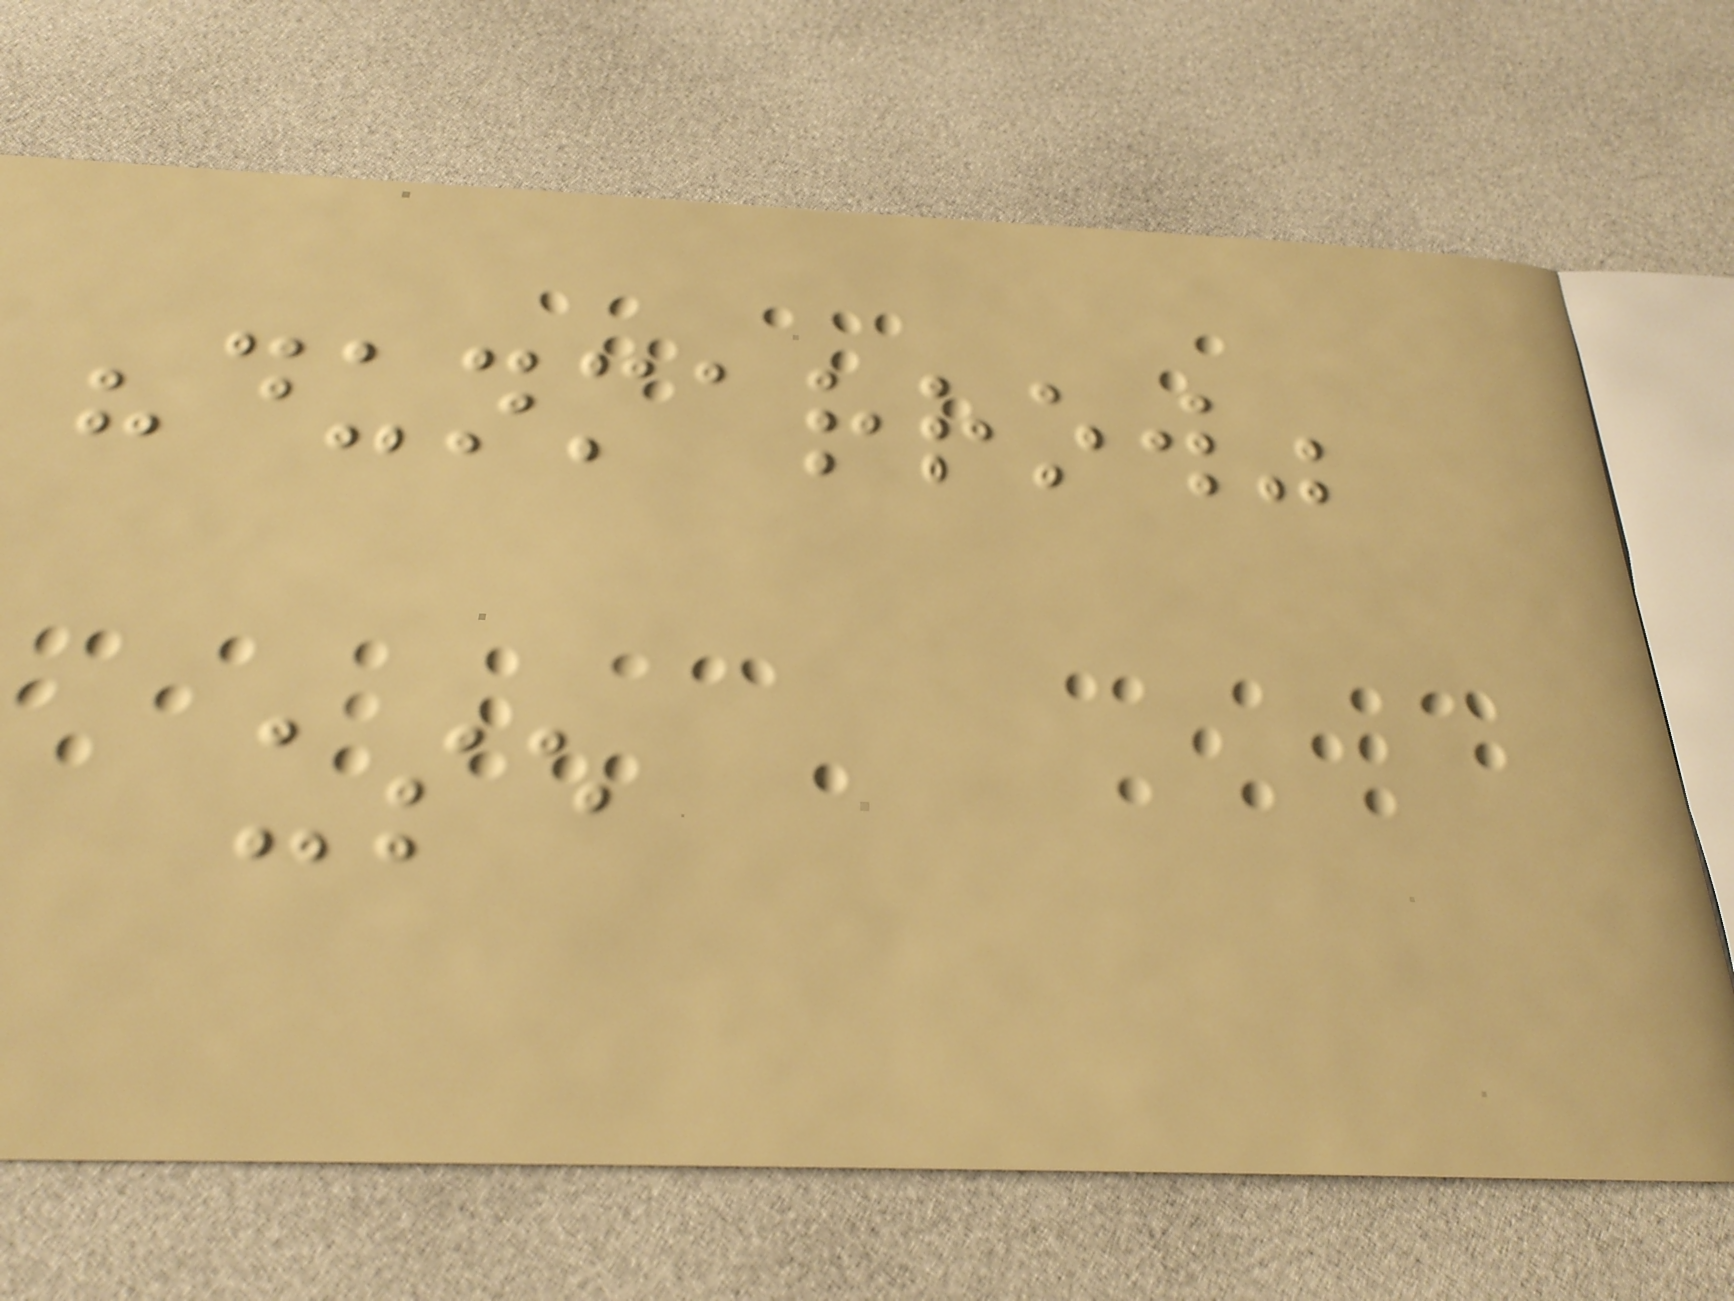"dunmarrow"
use
